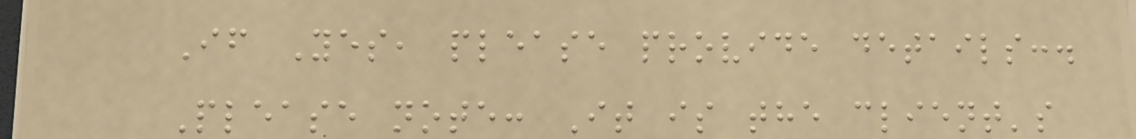If Yes, please provide details:.
Please note: It is the client's
